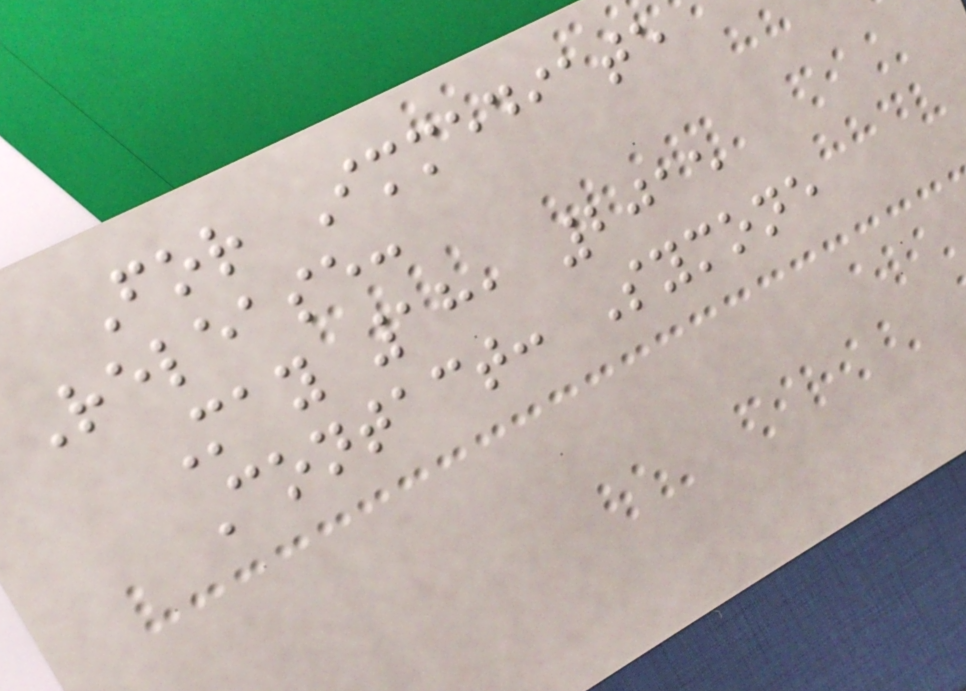For Immediate
Release:
May 18, 2015
Contact: Symone
